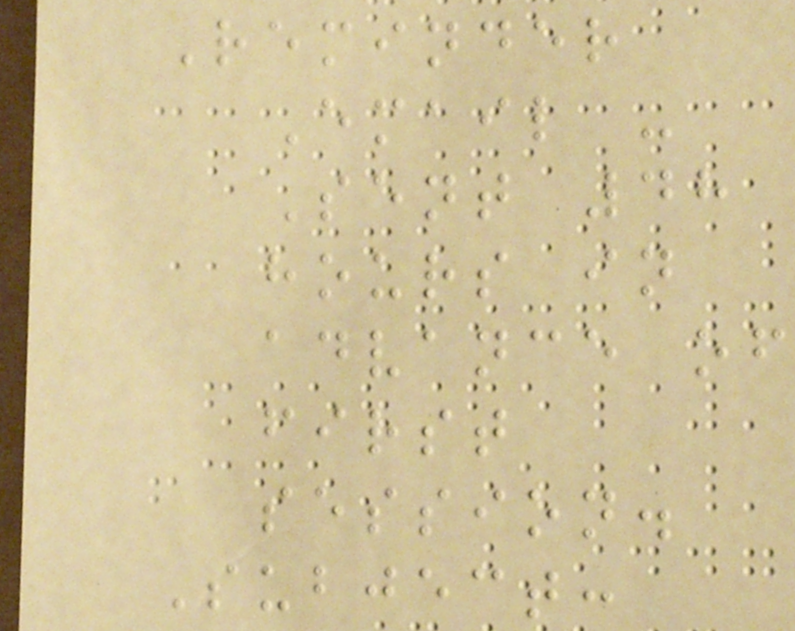Reminder
Email -
Sent 48
hours in
advance of
first
session.
Subject:
